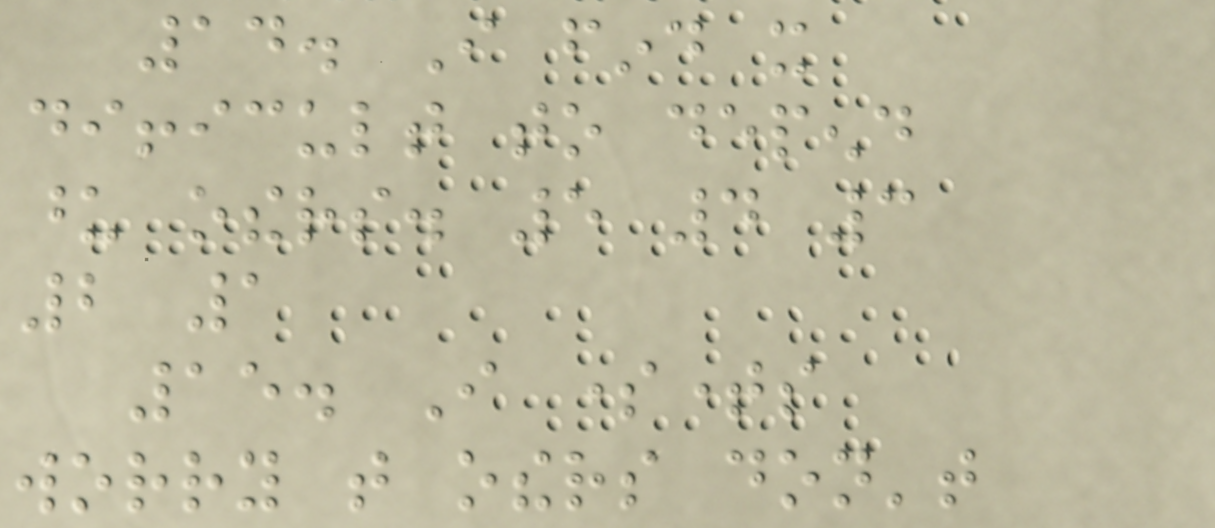14. I find it
difficult to depend
upon others. 5 4 3
2 1
15. I sometimes
worry that others don't
